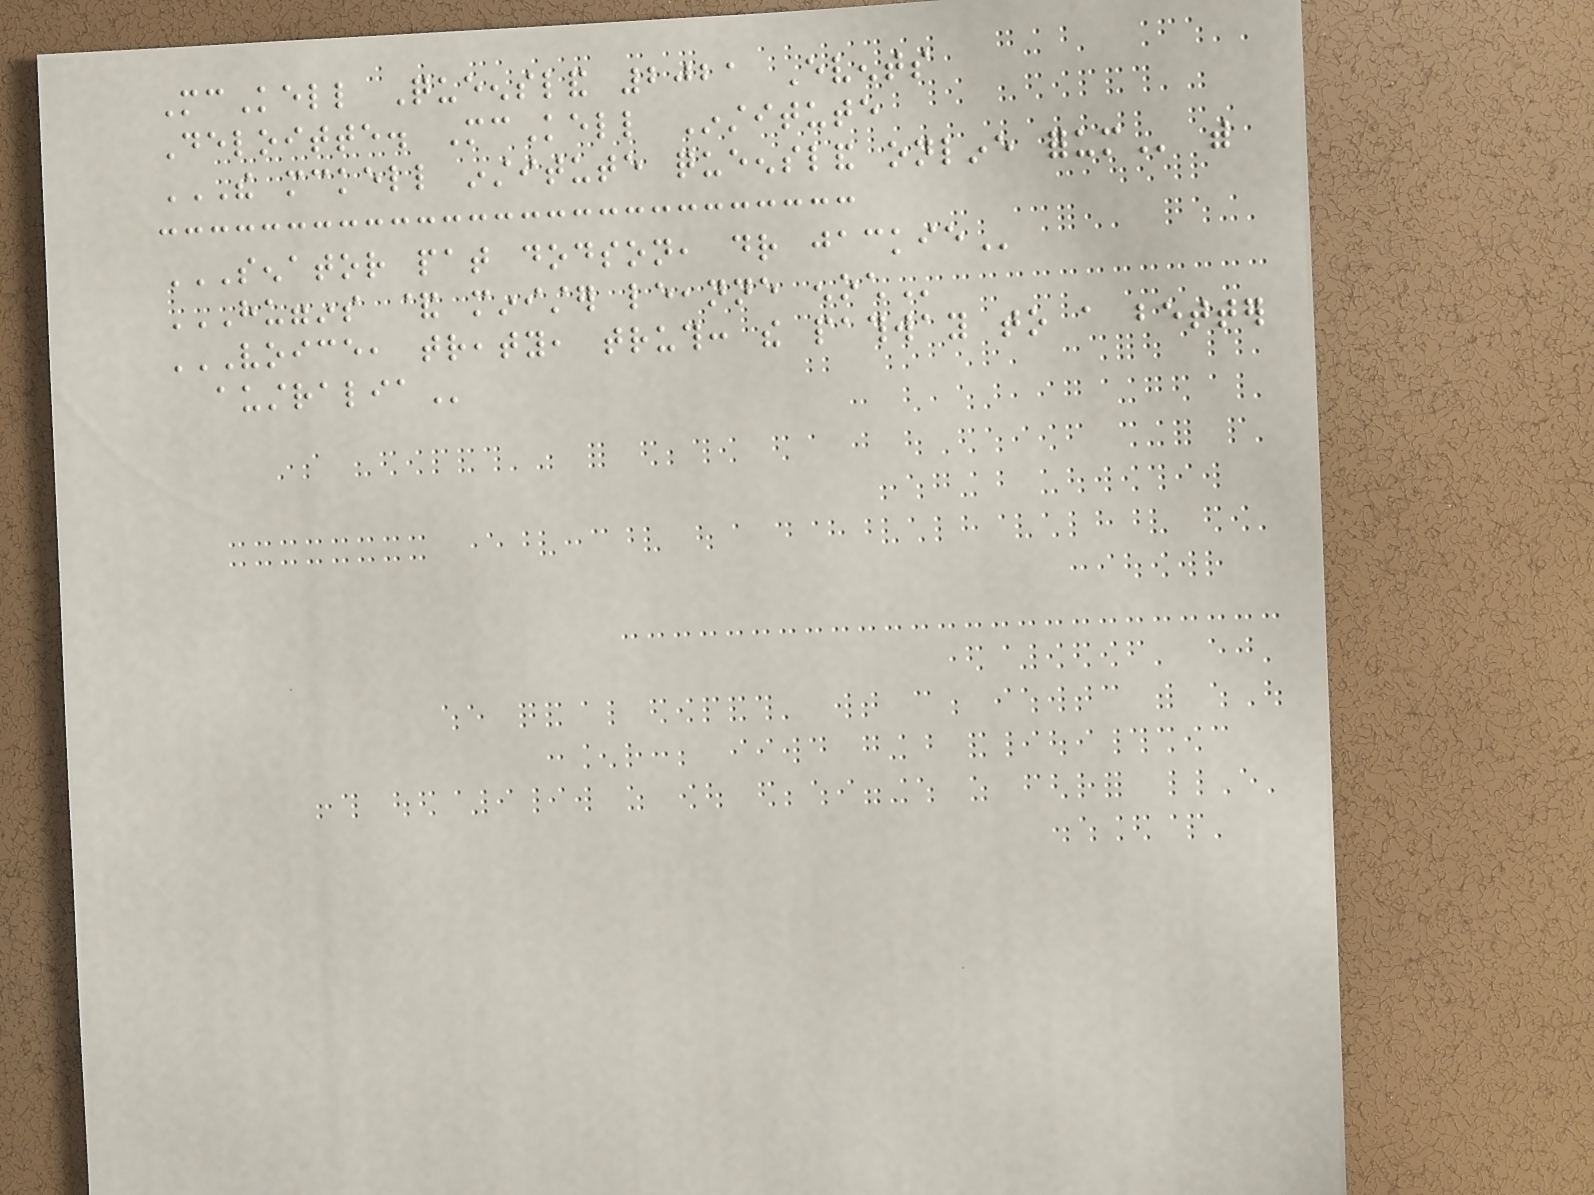McKell Queensland 2021 Events
Deloitte. McKell Institute
THE MCKELL INSTITUTE QUEENSLAND ONLINE FORUM with
SENATOR PAT DODSON, DR JACKIE
HUGGINS & MINISTER LEEANNE ENOCH
VOICE, TREATY, TRUTH: THE PATHWAY TO A BETTER
AUSTRALIA
